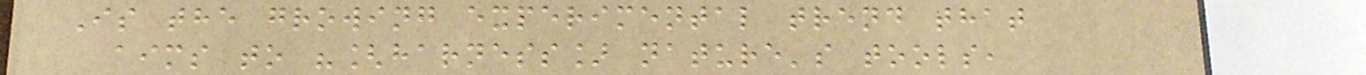Is the growing experimental trend that
aims to "[harness] nature's tools,
